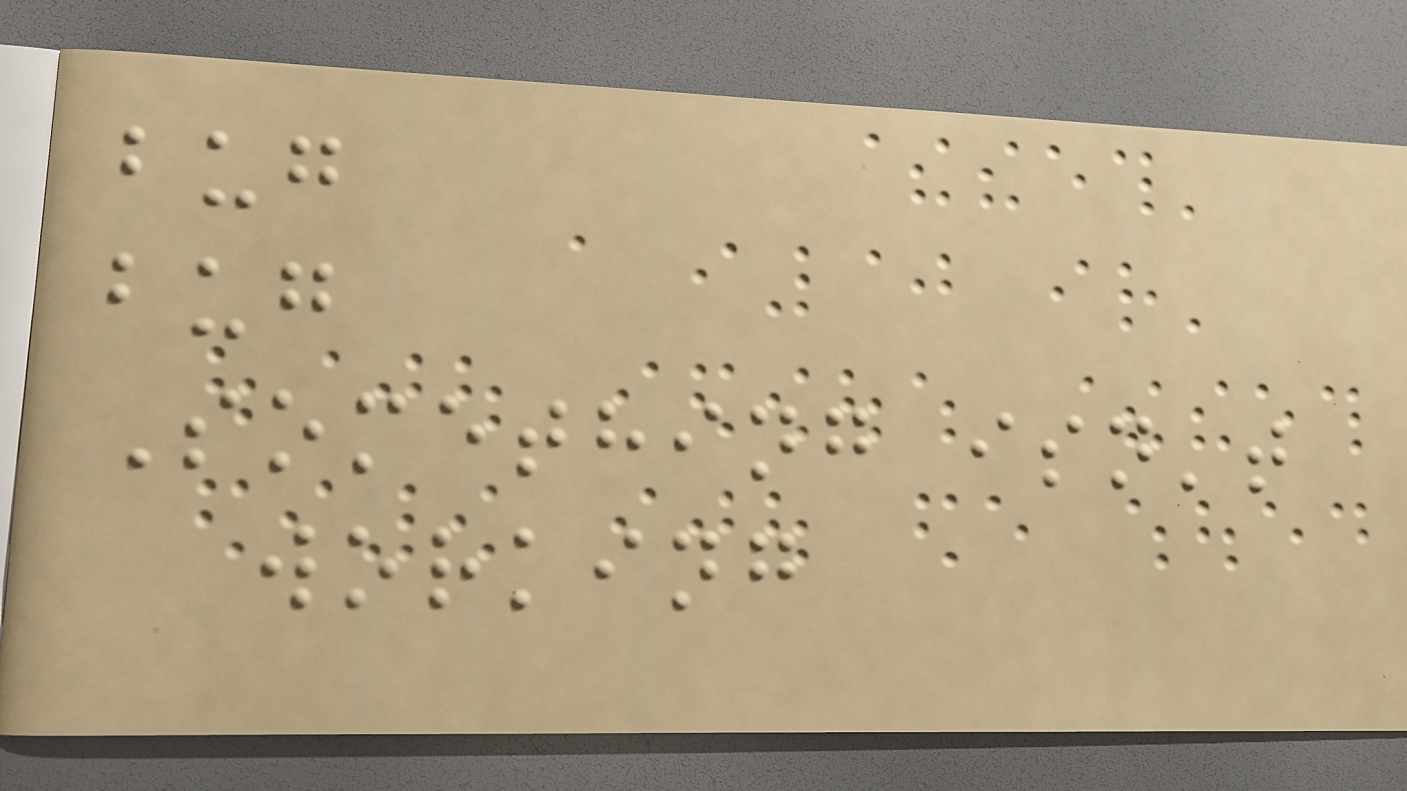bug
bug
Something isn't
working
